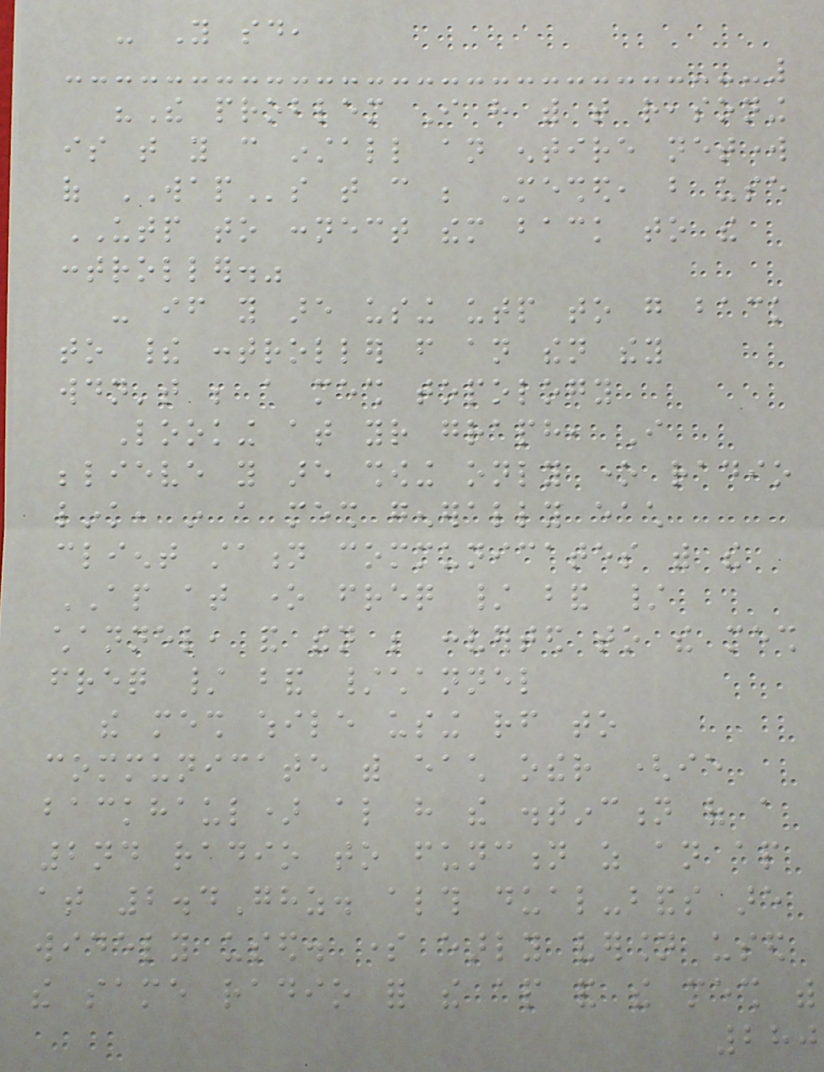- You said,
"The problem I have with that reasoning
is that you can install an entire network
of WAPs that can be Meshed, but use
UTP to connect them back to the
controller."
- if you are using utp to go back
to their controller from an then they
wouldn't be a mesh topology
Looking at your graph, I
believe you are showing only one radio
link, in a mesh generally each
client station communicates with the
AP at one freq / band /
channel, and then be converted to the mesh
freq / band /channel
the mesh while using rf to
communicate with each other (ie
backhaul) also have the distinction of a
2nd radio to function as an ap
at 2.4Ghz. although dual-bands are
widely used. some early version used
the same radio for the ap and the mesh with
280
